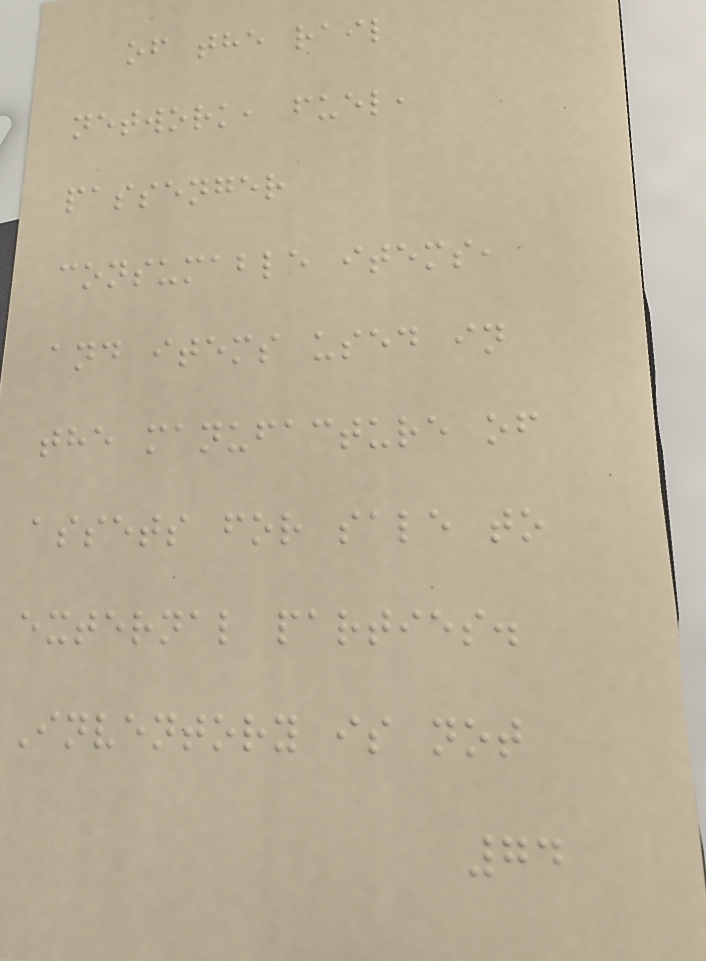of the rail
network, fuel,
passenger
consumable items,
and items used in
the manufacture of
assets for sale to
external parties.
Inventory is not
74
